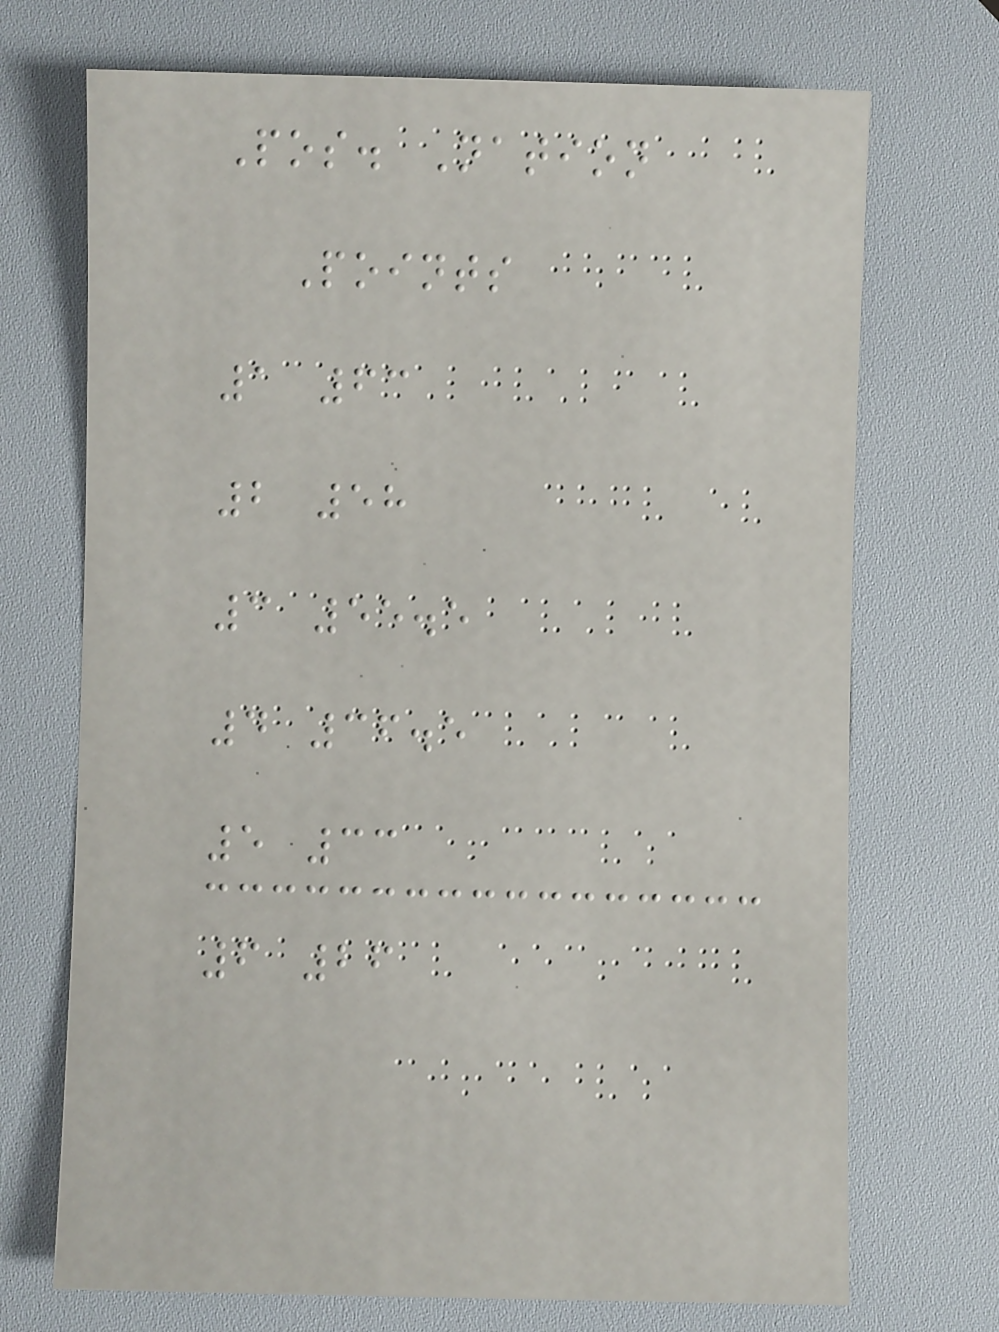Pos. Nation
Points
1 63
2 58
3 55.5
4 36.5
5 33
6 26
